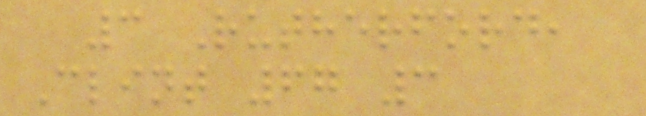3 Rutherford,
Clint 67 3
